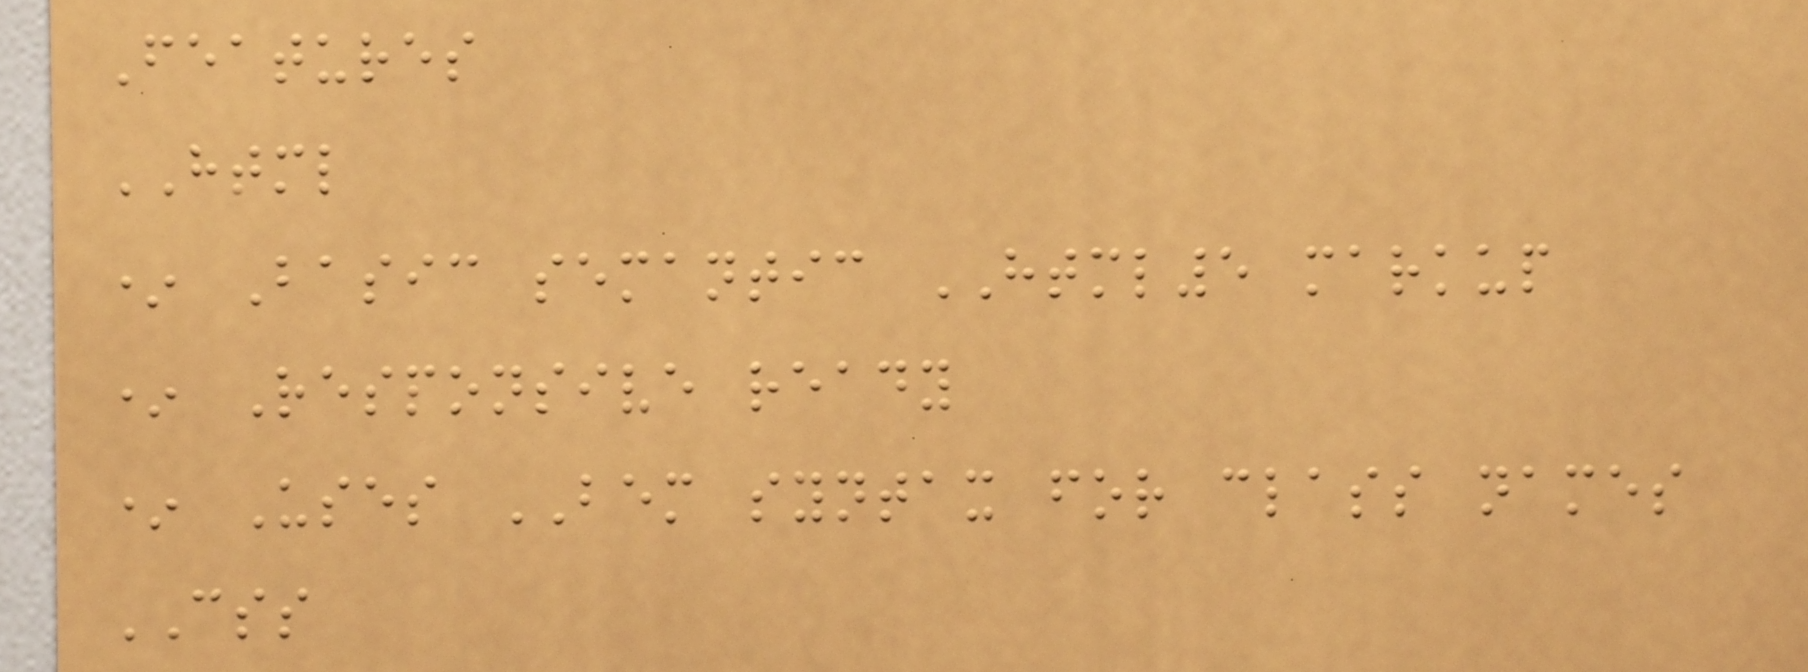Features
HTML
* Basic semantic HTML5 markup
* Responsive ready
* Uses BEM syntax for class names
CSS
